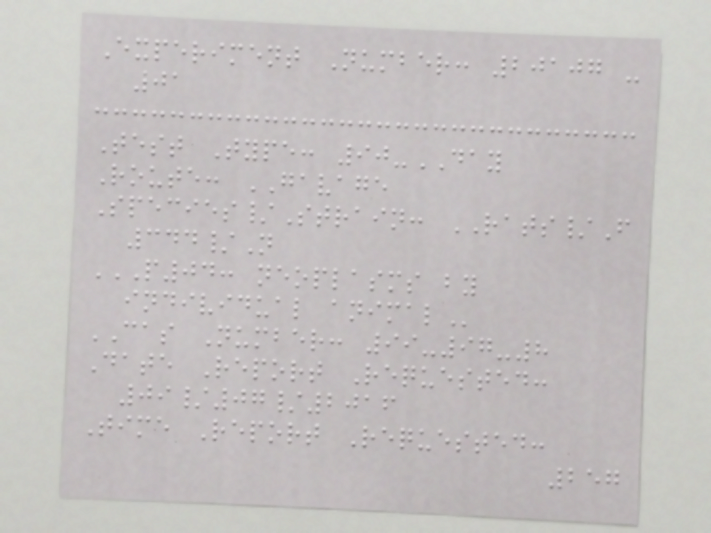Experiment Number: 20107 -
01
Test Type: 90-DAY
Route: GAVAGE
Species/Strain: RATS/F
344/N
P04: NEOPLASMS BY
INDIVIDUAL ANIMAL
CAS Number: 99-97-8
Date Report Requested:
09/07/2016
Time Report Requested:
257
